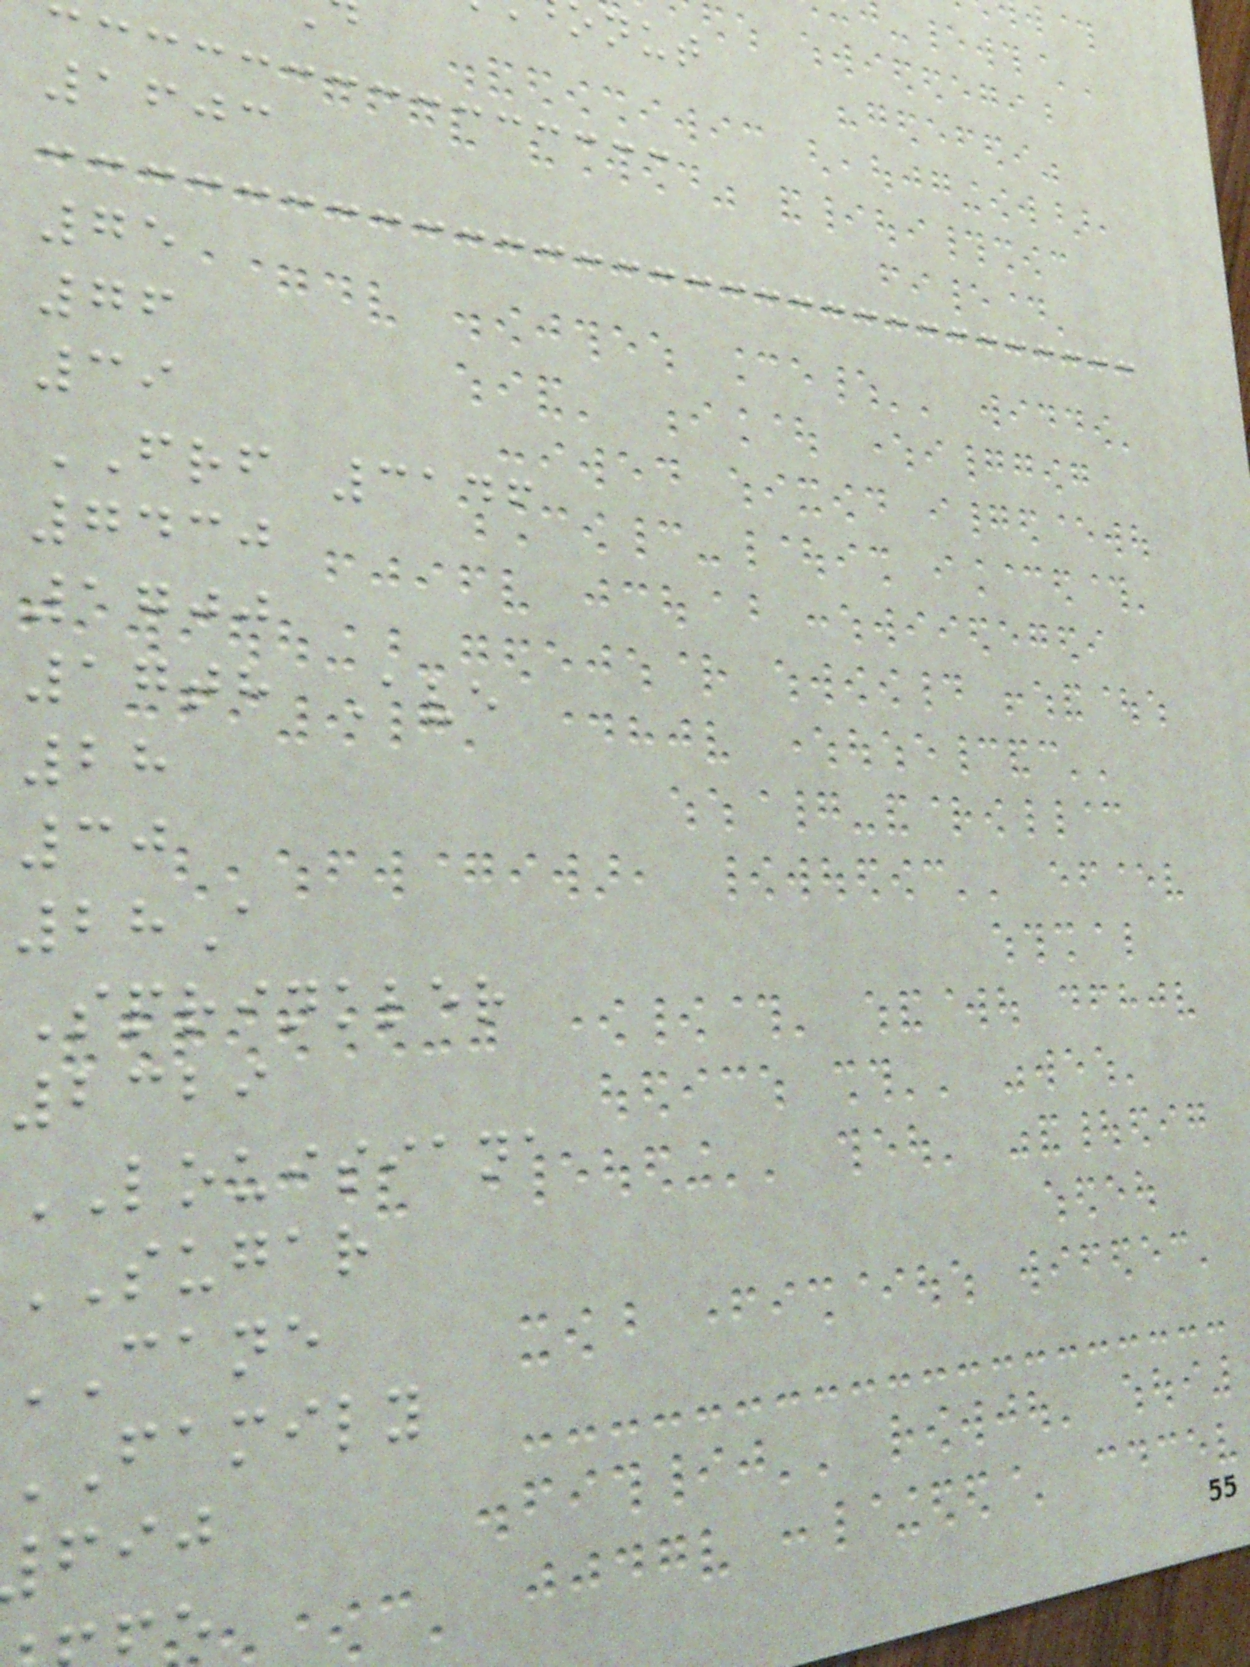1603
75
76
39
FRF 3146
7430
1700
17th Ave
28
30
28A
Sprinkler
2329
LOUISIANA
SUGAR
CANE
family
